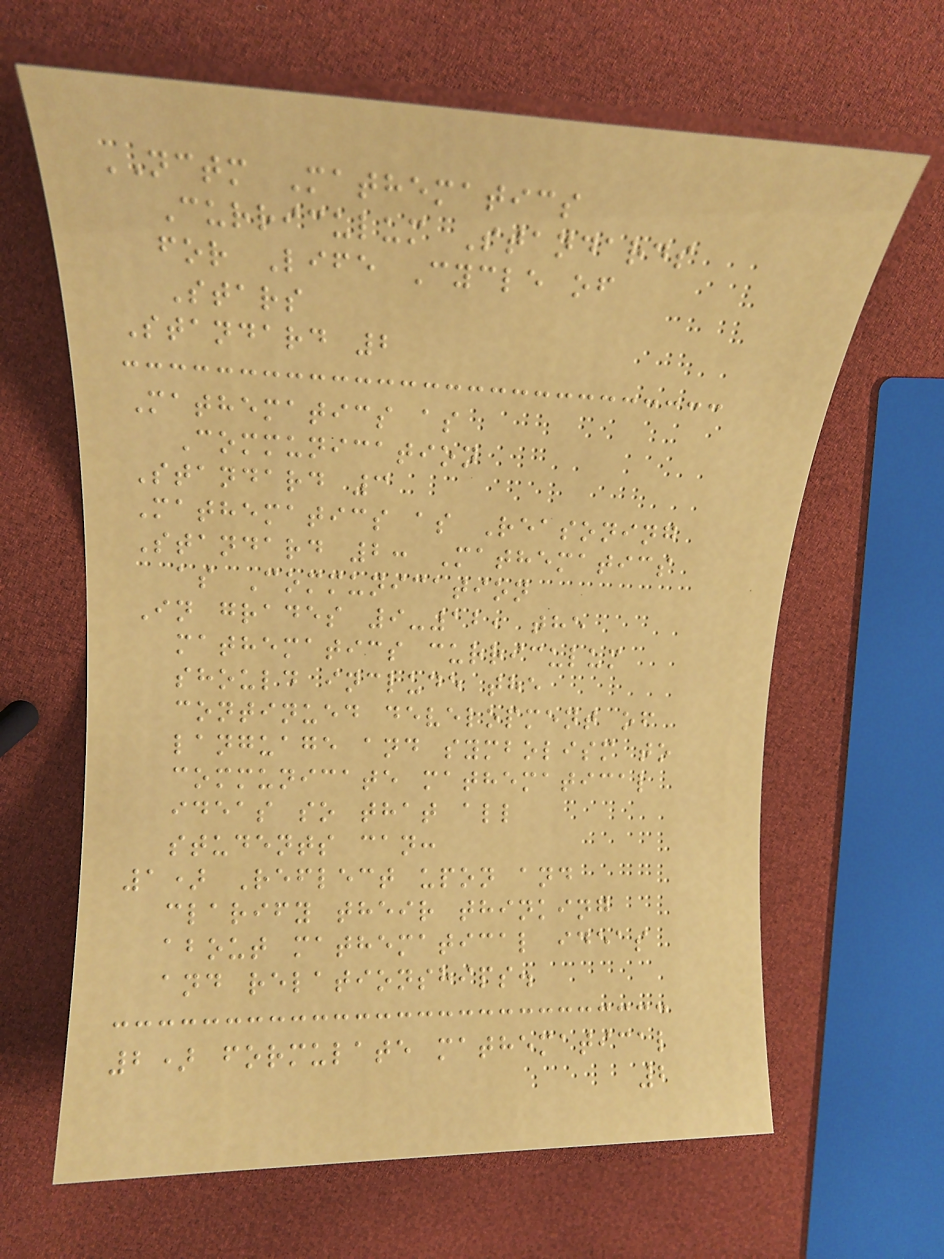NCTM Mathematics
Curriculum Standards
for Life Cycle of
Stars
Standard 2
Mathematics as
Communication
Standard 3
Mathematics as Reasoning
Standard 2: Mathematics
as Communication
In grades 9-12, the
mathematics curriculum
should include the
continued development of
language and symbolism to
communicate mathematical
ideas so that all
students can:
1) Reflect upon and
clarify their thinking
about mathematical ideas
and relationships.
2) formulate mathematical
2
